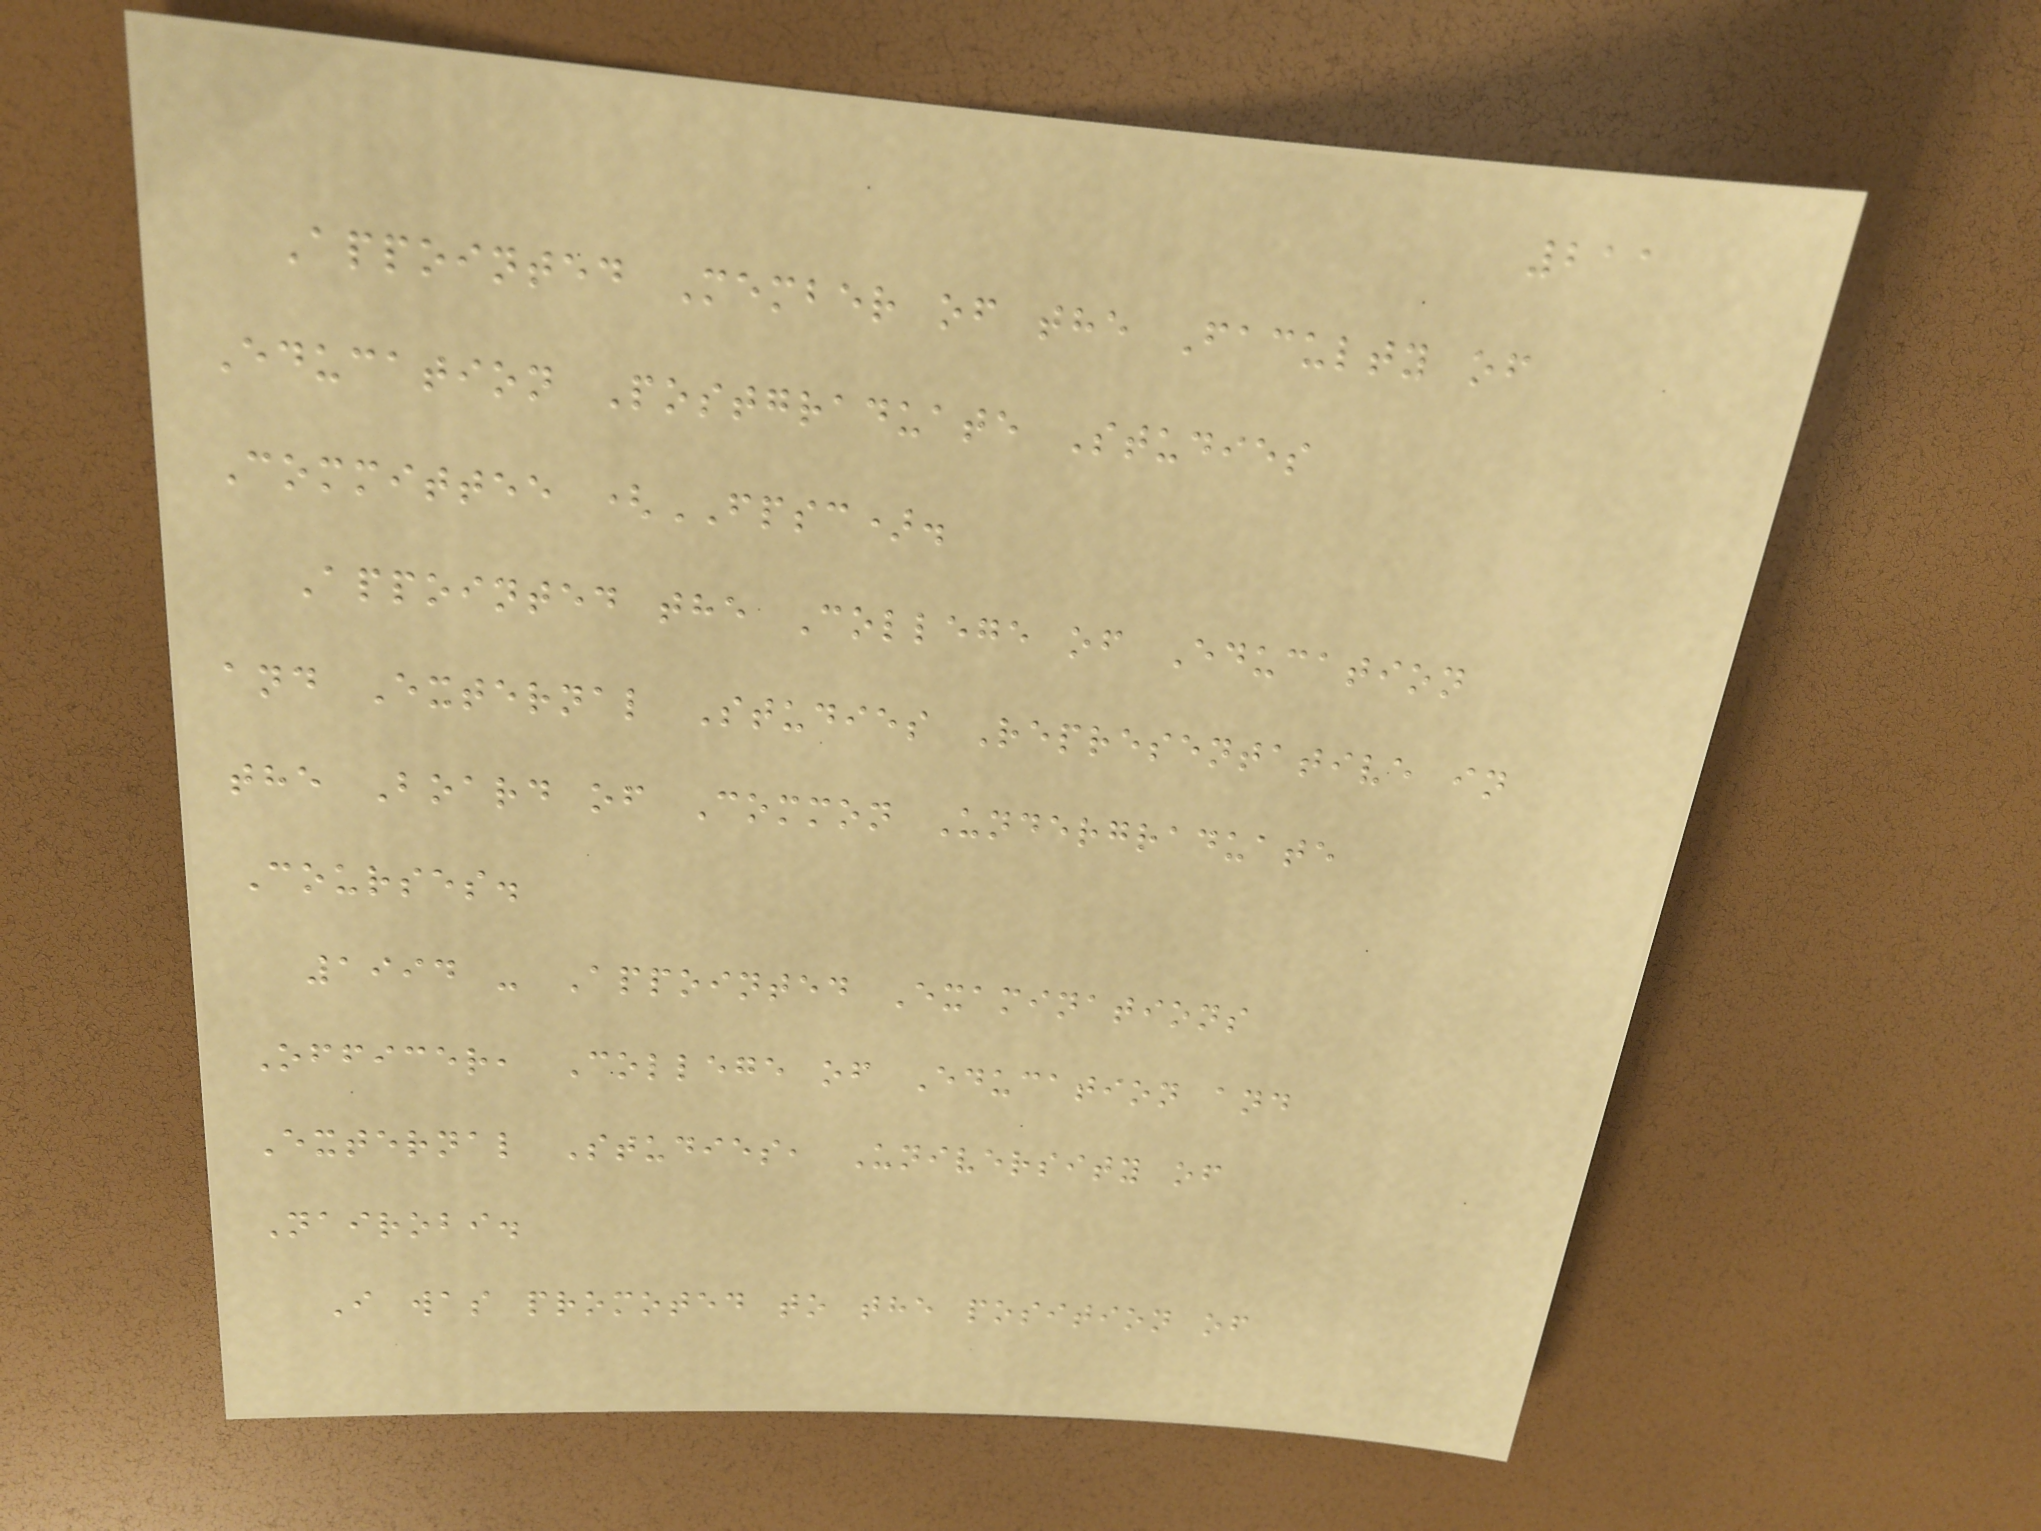211
Appointed Member of the Faculty of
Education Postgraduate Studies
Committee (FPSC).
Appointed the College of Education
and External Studies Representative in
the Board of Common Undergraduate
Courses.
1994 - Appointed Examinations
Officer, College of Education and
External Studies, University of
Nairobi.
I was promoted to the position of
